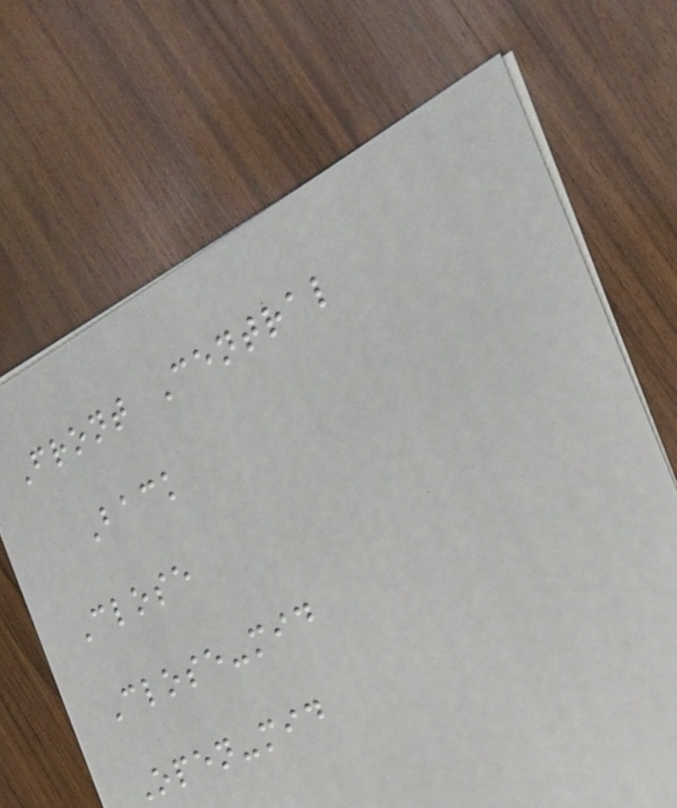Front Central
Back
Close
Close-mid
Open-mid
